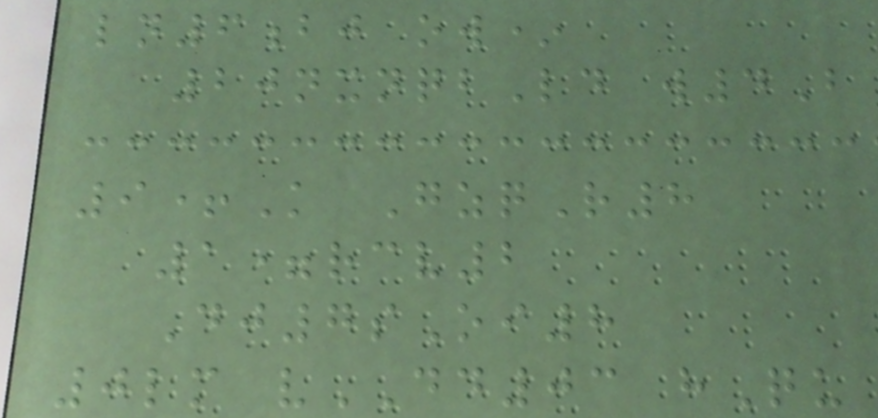ln6bj ow*
20nxnqbLd w4B
9+K GzqR8
1=rcv2
Dj7sOi8
0lm vDD03 hQu
